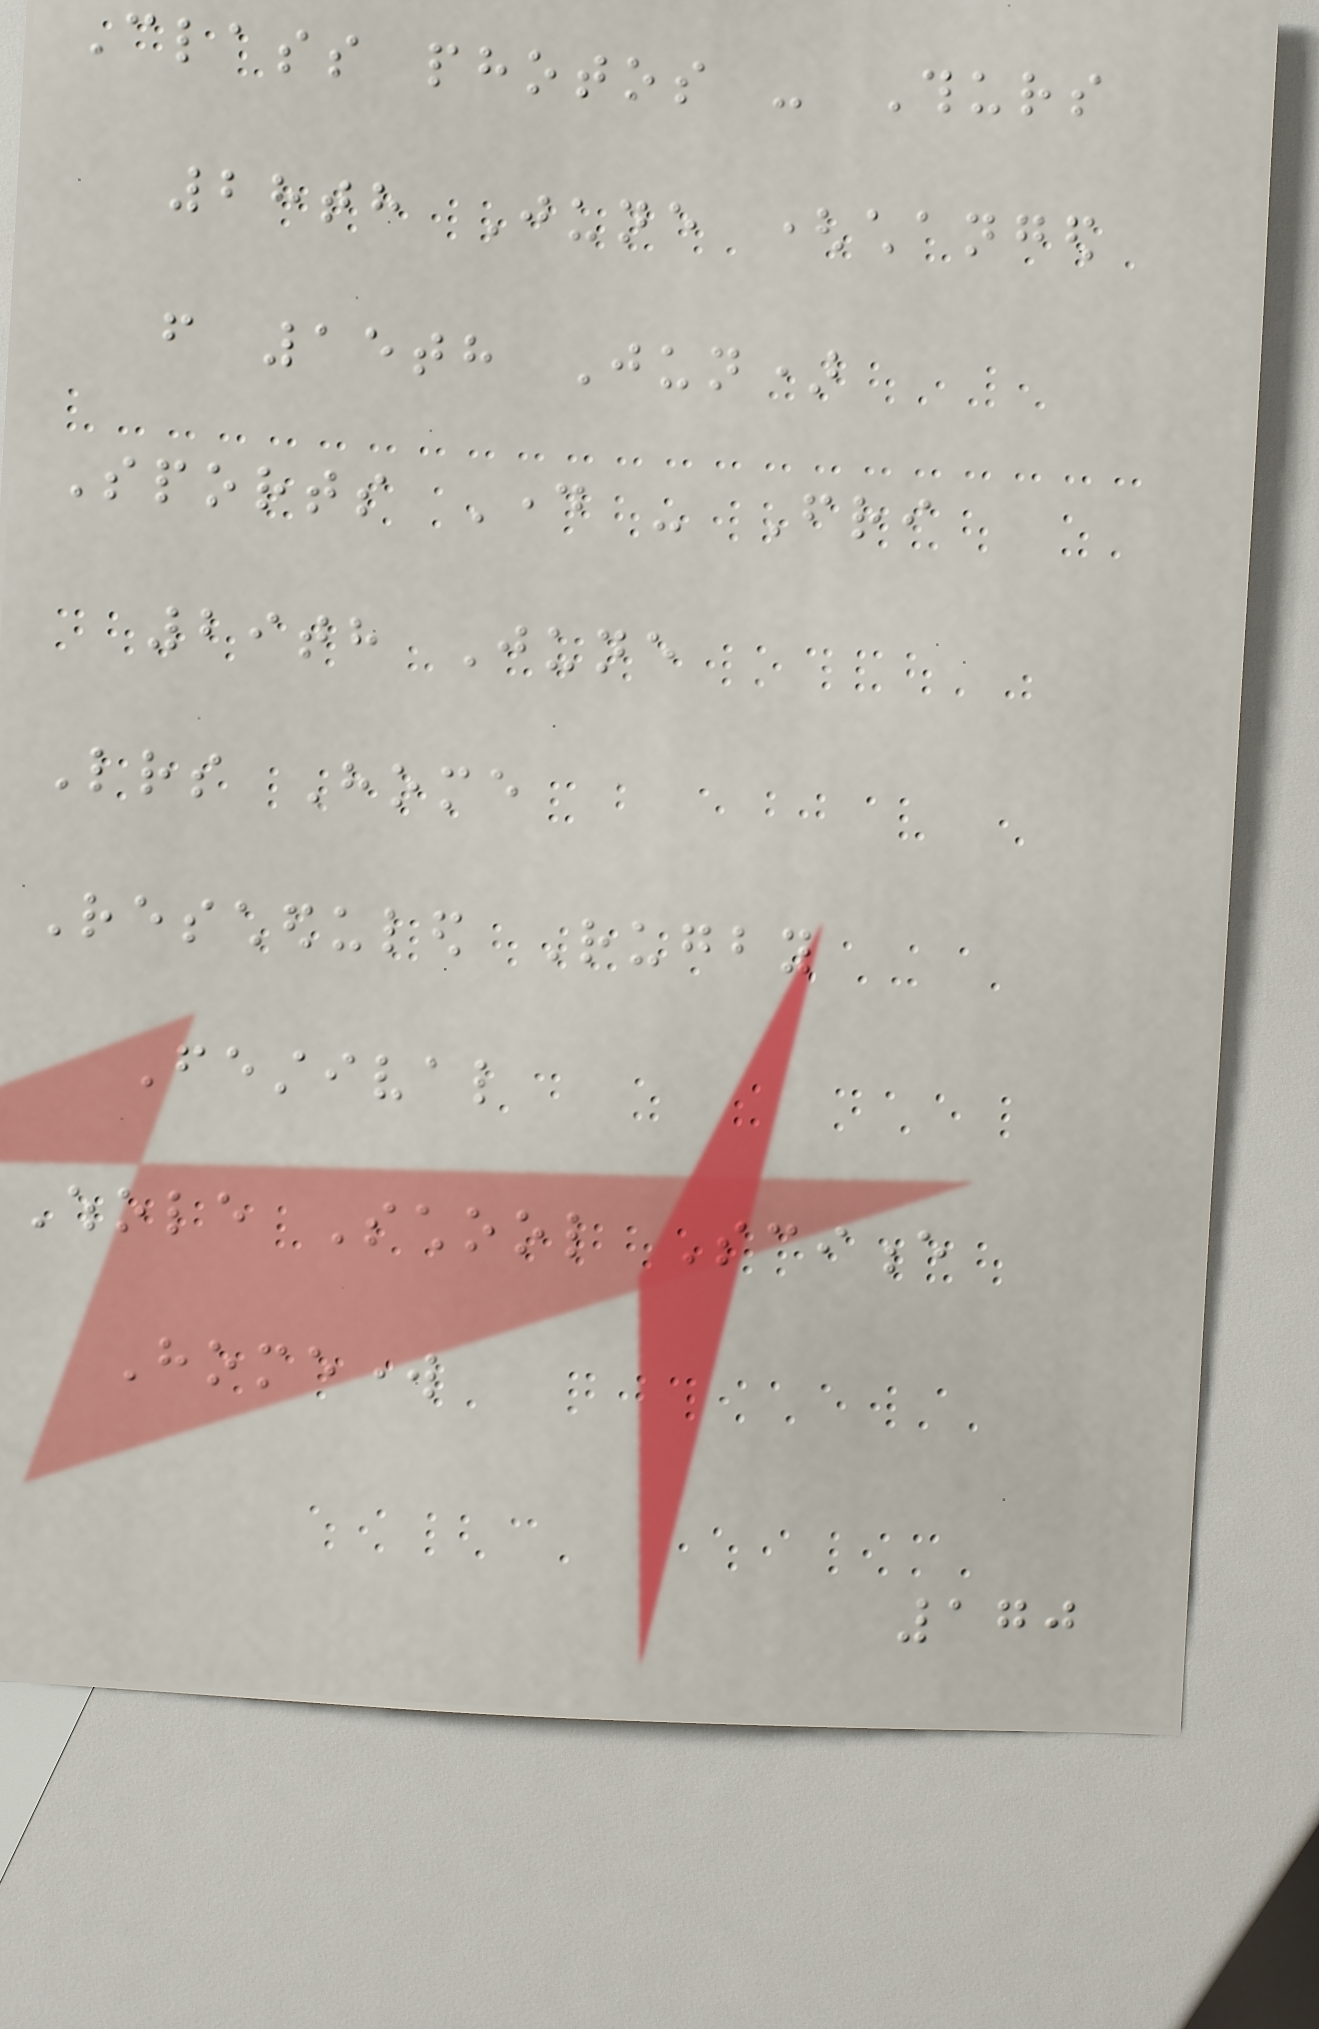Class photos - Thurs
28th June (changed
from 15th Jun)
Sports Day - Fri
29th June
Letters Home
Rescheduled Rugby
Festival
Whole School Science
Homework
170
